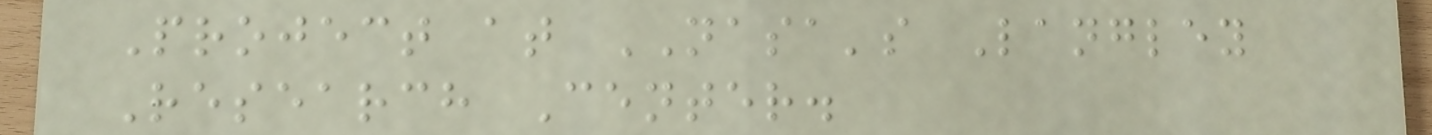Project at NASA's Langley
Research Center.
